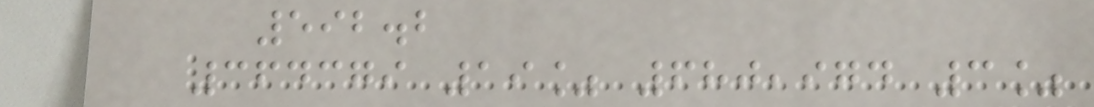592.2
364379 19% 680,974 3%
